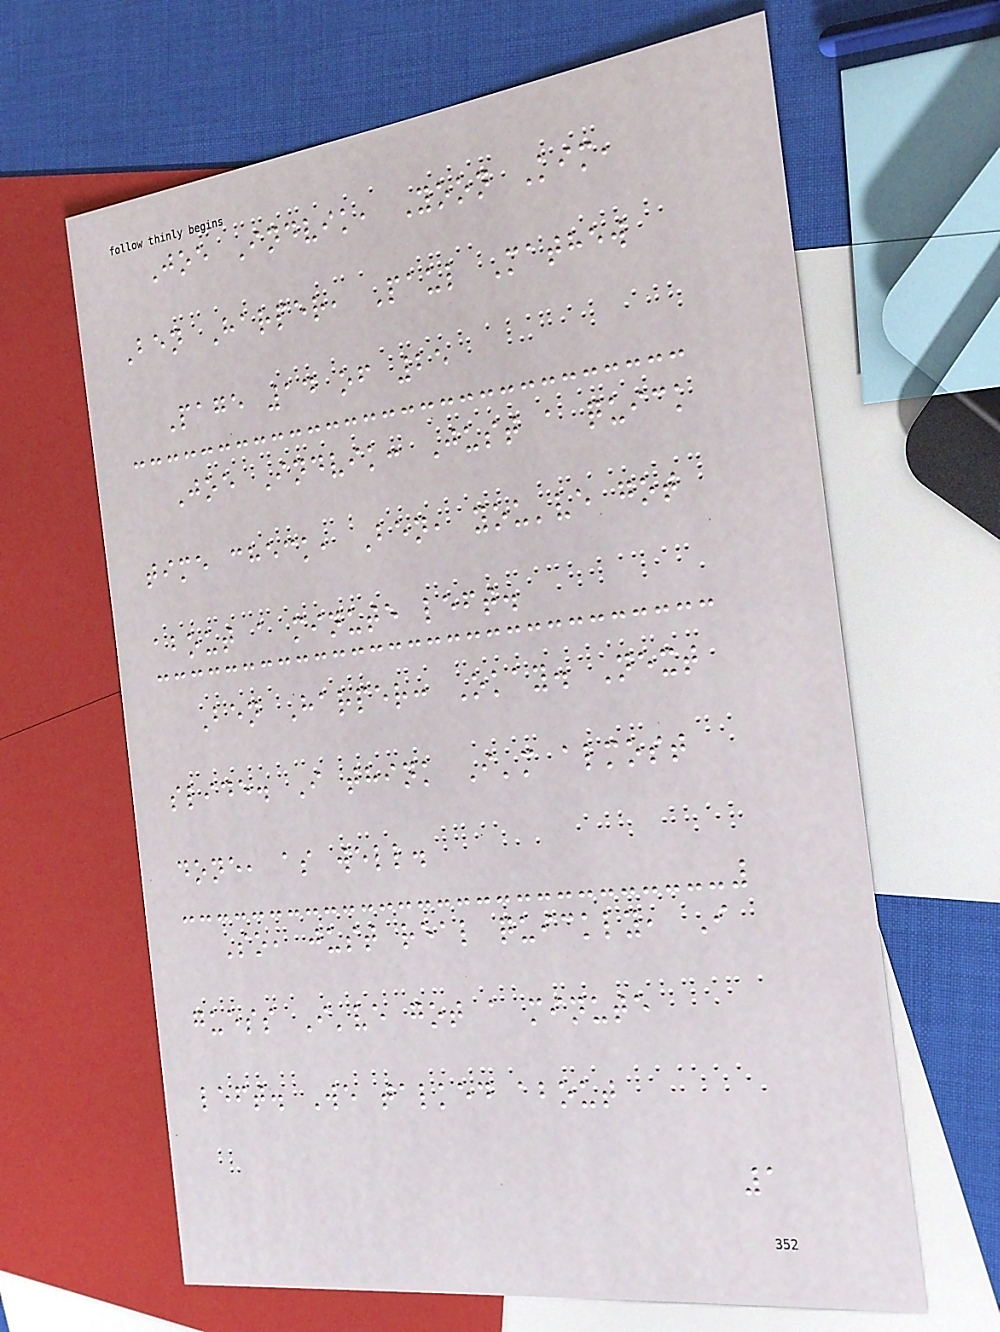Joe Indvik, Yoon Kim,
Ben Harper, Paul Mathew
Page 14 of 25
Joe Indvik: Just a quick
time check, Ben, you've got
about a minute left.
Ben Harper: Okay. Next
slide. I think I'm almost
done, as well.
So, just real quickly, I
guess I've got a minute
left. We talked about
1
